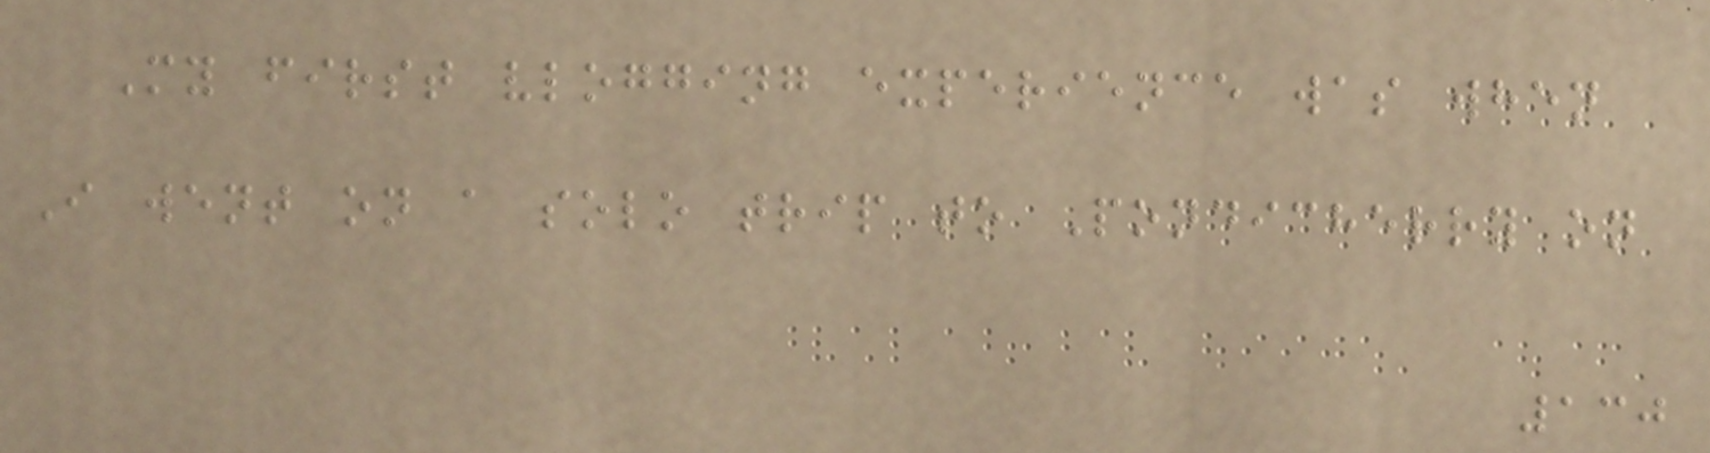My first vlogging experience was when
I went on a solo trip to Pondicherry on
130
